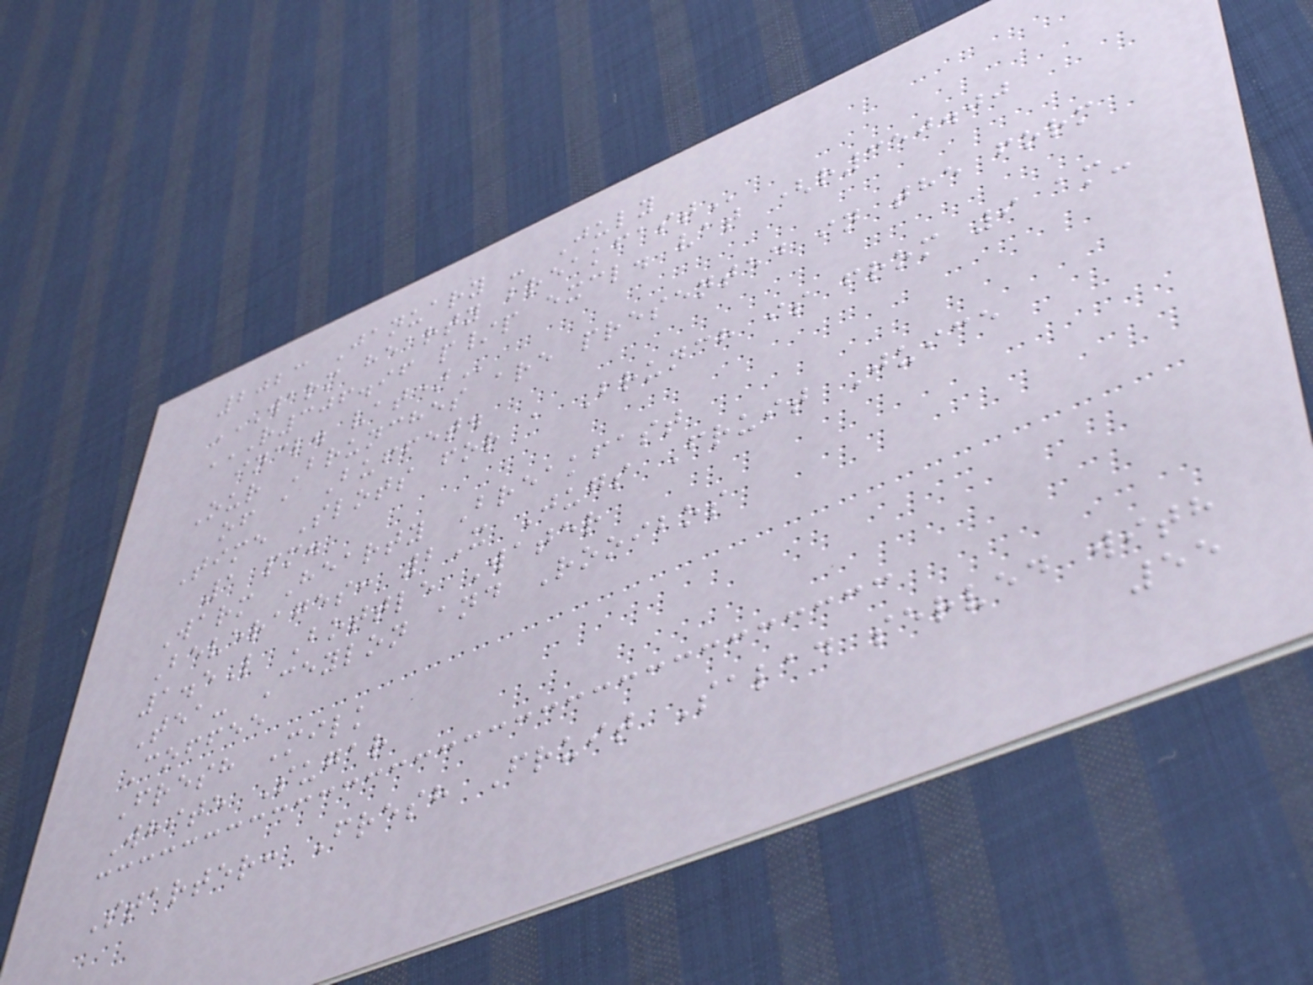2023 January - July
WARM HEARTY BREAKFAST
R306.96 P/P EXCL. VAT (R350.00
INCL. VAT)
Our Brunches are presented in the form
of a Buffet.
Time Slots for a Brunch is from 9 am-
1 pm.
Warm Hearty Breakfast
Beverages: 2X Jugs Fruit Juice
1.5L Bottle Water
Tea- Ceylon and Rooibos
Coffee
Fresh Milk
White Sugar
Starter: Fresh Fruit Salad served with
55
